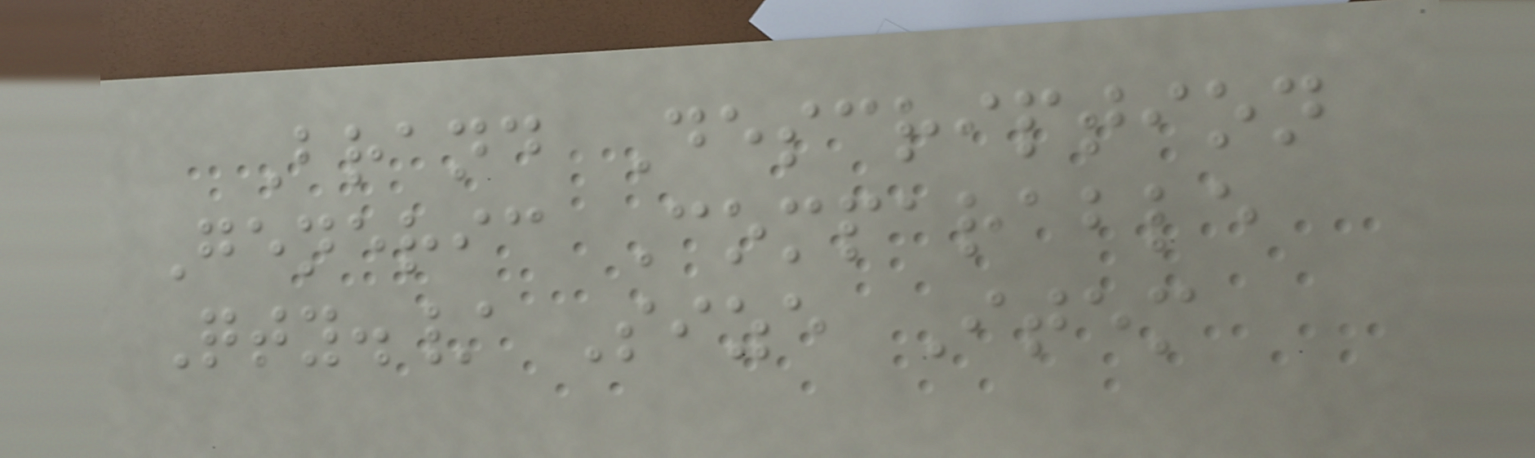Brand Description
Generic Comparable
Qty./ Size Item
